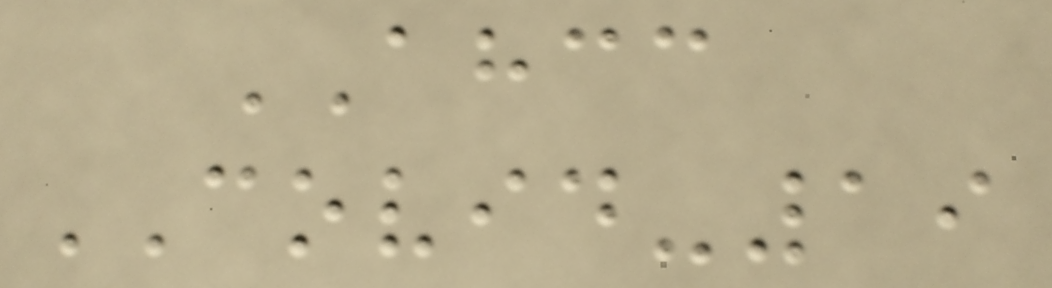AHCC
COVID-19
